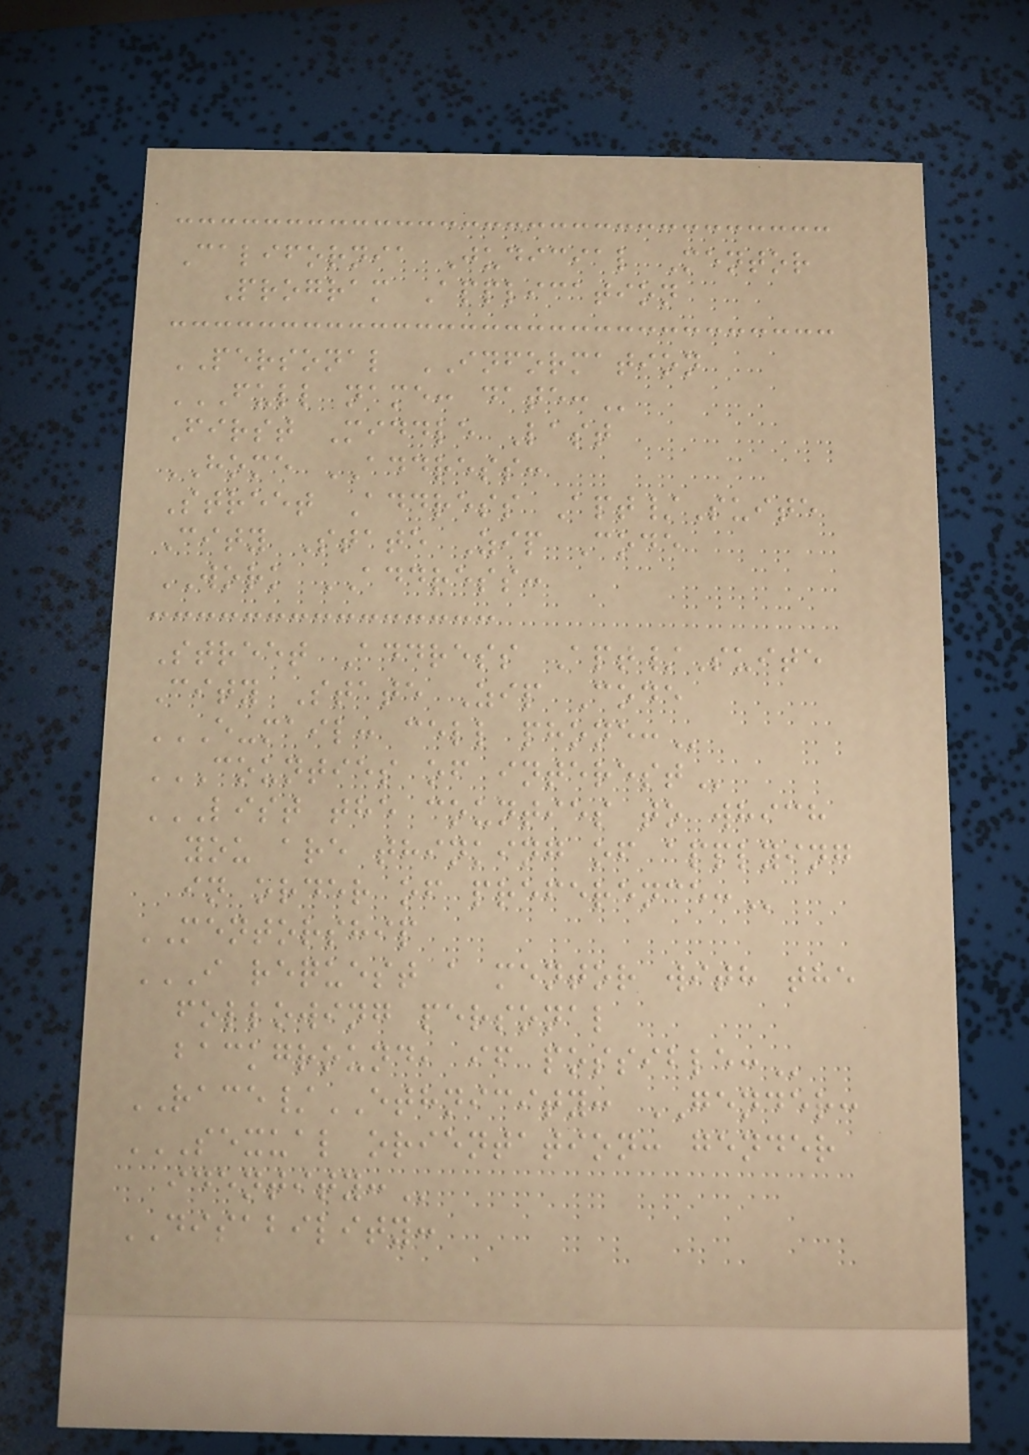California Judicial Mentor
Program Application
PERSONAL INFORMATION
FULL NAME: DATE:
First Middle Last
HOME ADDRESS:
Street Address Apt/Suite
City State Zip Code
WORK ADDRESS:
Street Address Apt/Suite
City State Zip Code
E-MAIL: CELL PHONE:
COUNTIES OF INTEREST
LIST THE COUNTIES TO WHICH
YOU ARE THINKING OF APPLYING
IN ORDER OF PREFERENCE:
MENTORSHIP
I REQUEST A MENTOR WITH THE
FOLLOWING PERSONAL
BACKGROUND, IF POSSIBLE:
RACE/ETHNICITY: GENDER:
SEXUAL ORIENTATION: GENDER
IDENTITY:
DISABILITY:
